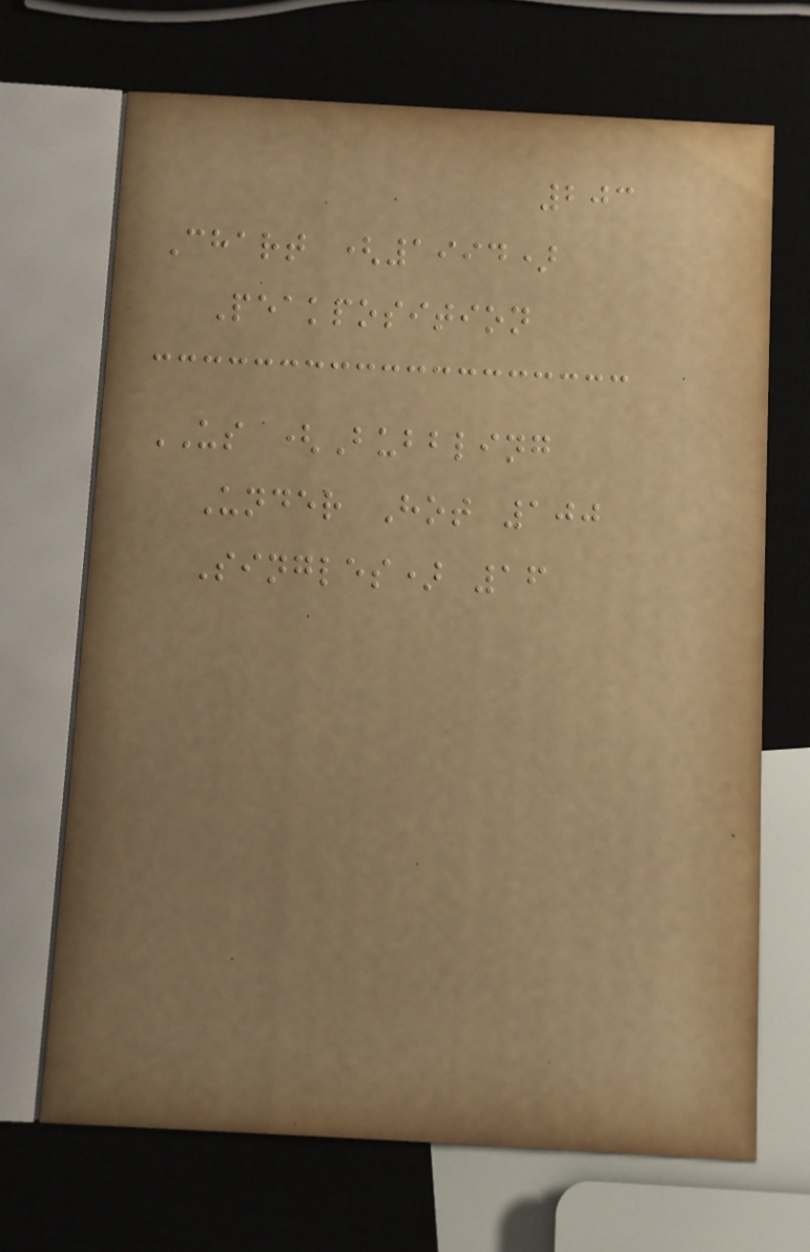203
Chart (1994)
Peakposition
US (Bubbling
Under Hot 100
Singles) 16
